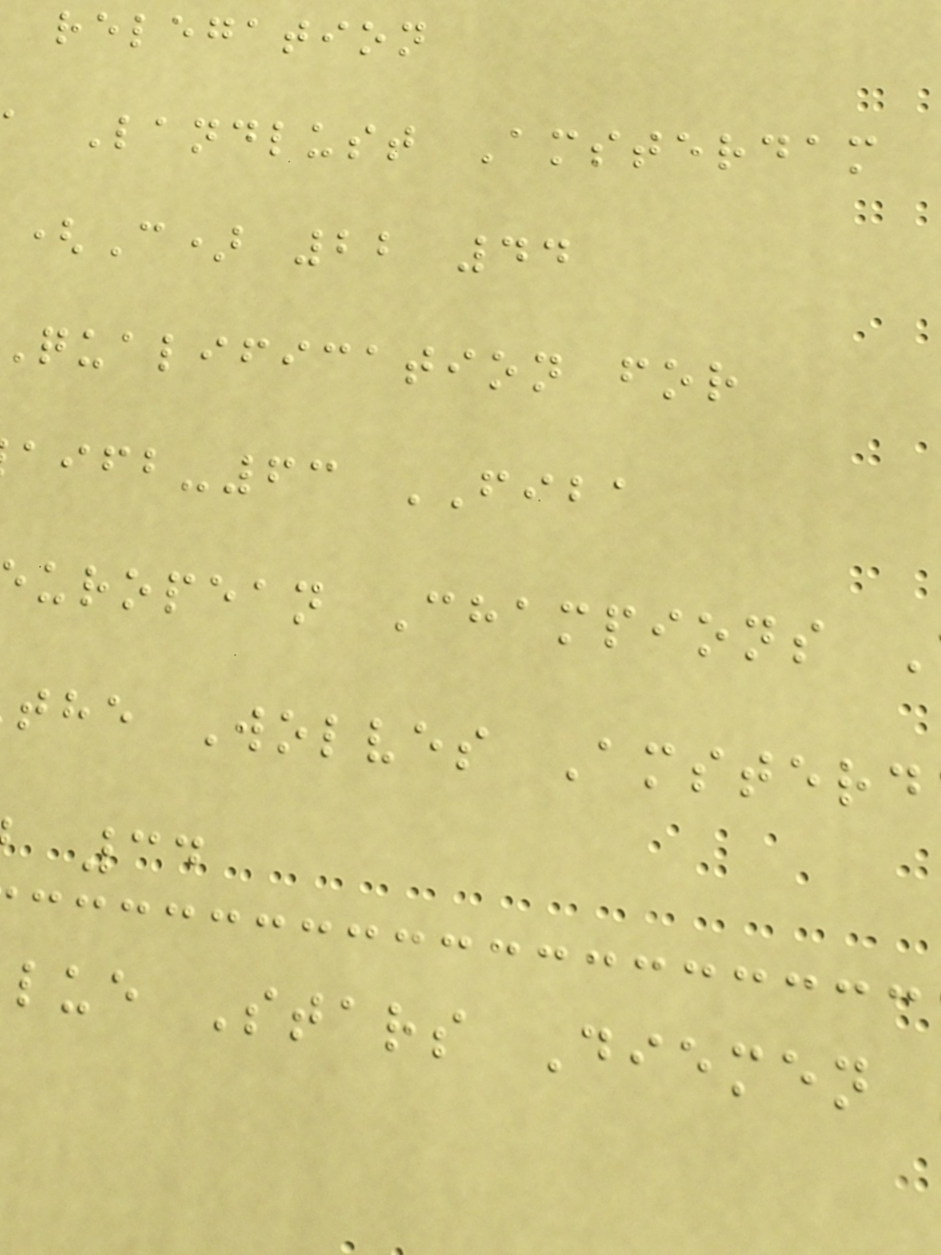relegation
Landlust Amsterdam
(C) 22 44
qualification for
-63 FIBA
uropean Champions
the Wolves Amsterd
lue Stars Diemen
